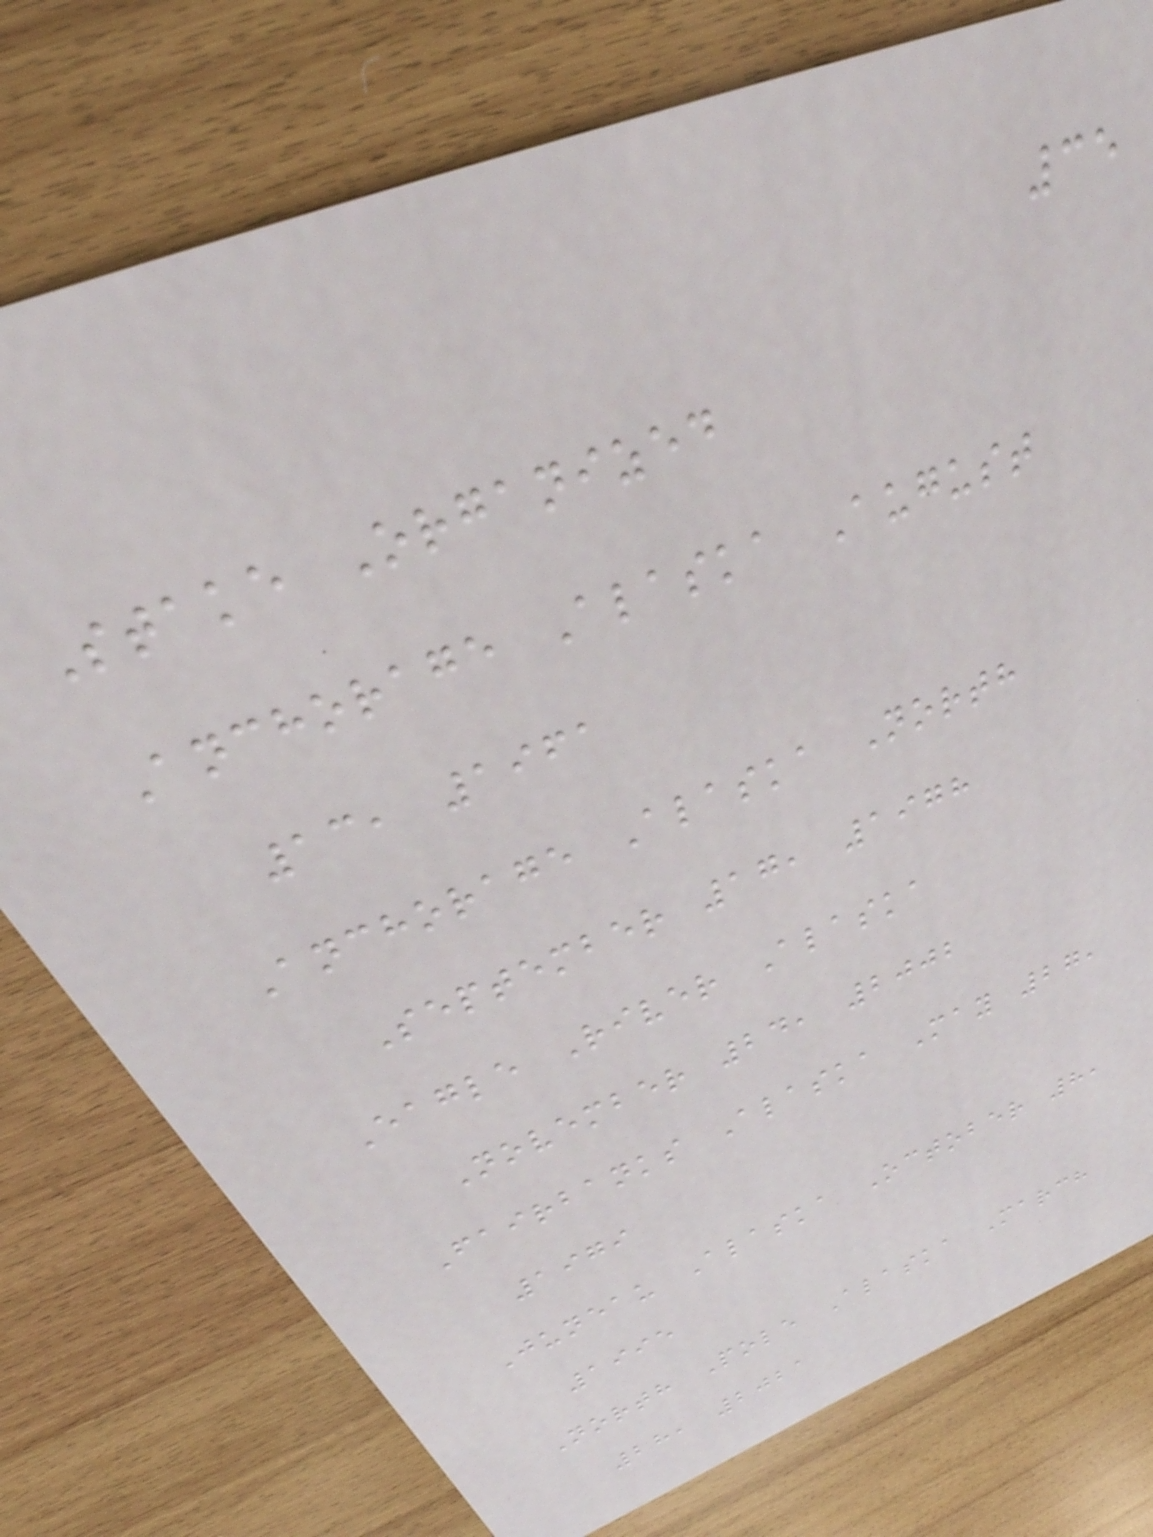35
Stake Organized
Anchorage Alaska August
13, 1961
Anchorage Alaska North
September 17, 1978
Eagle River Alaska
November 24, 2002
Fairbanks Alaska May 27,
1979
Juneau Alaska October 8,
1995
North Pole Alaska March
28, 2021
